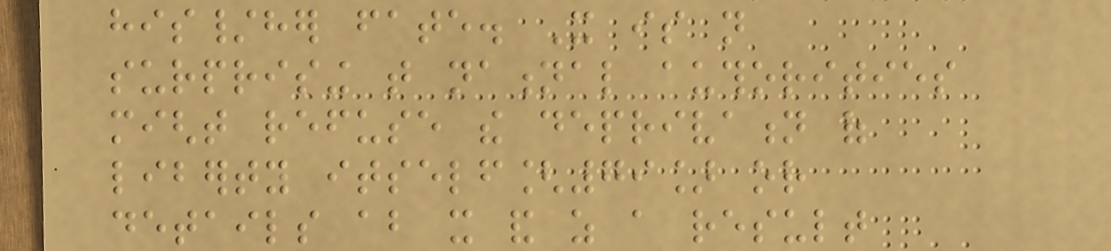his/her fate. It is not
surprising that national authorities
might refuse the deprivation of
liberty itself[79] or
details about it and as a result
